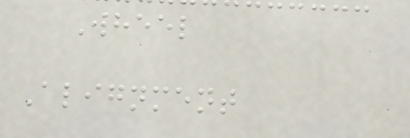Wheel
Alignment
